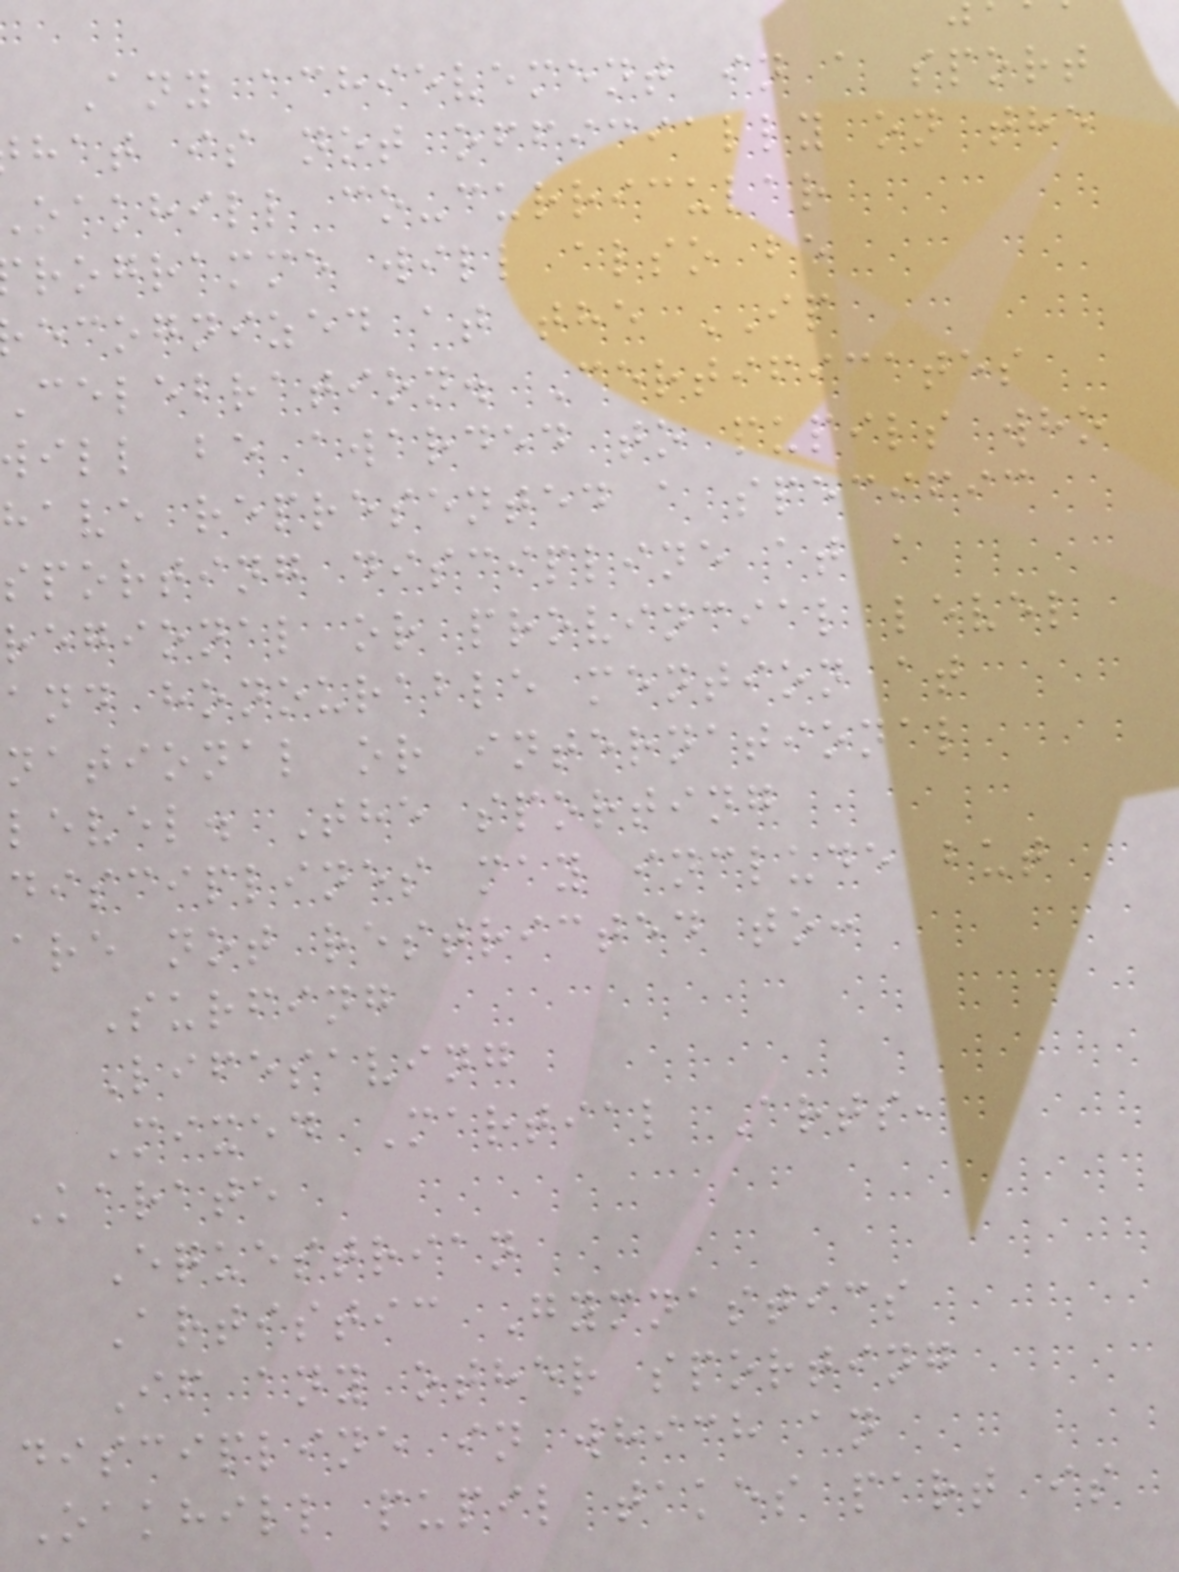Any achievement in a sport
hat is not officially on the
oakhill co-curricular
rogramme will also be
ecognized at the IP
celebration. Certificates
ill be awarded to pupils who
have represented a specific
sporting discipline at a
regional or provincial level
and honourable mention at
national or international
level. The sporting
disciplines may include but
are not restricted to:
Surfing
Lifesaving
Mixed Martial Arts,
Karate
Equestrian
Artistic Gymnastics
If any other sporting
discipline in which an
Oakhill pupil takes part is
